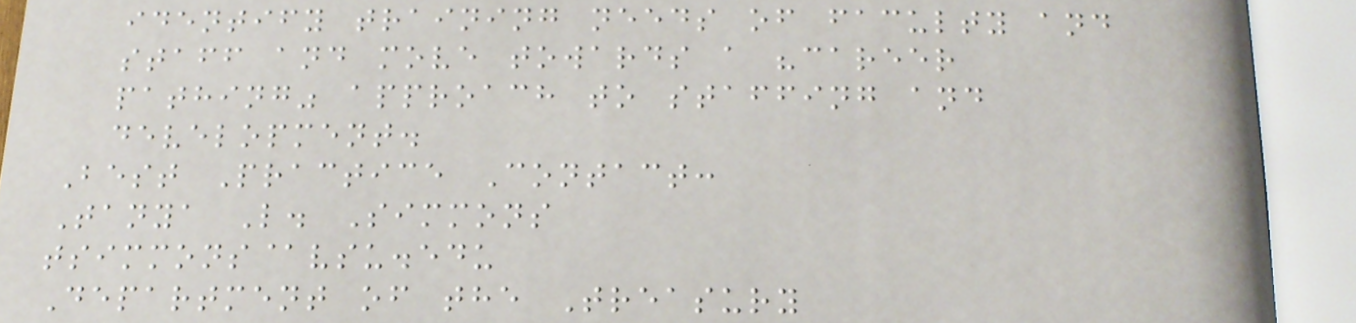identify training needs of faculty and
staff and move towards a "career
pathing" approach to staffing and
development.
Best Practice Contact:
Tanya L. Simmons
tsimmons@vsu.edu
Department of the Treasury
